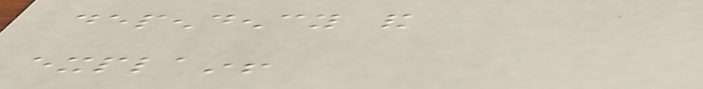dependency and
explain!
